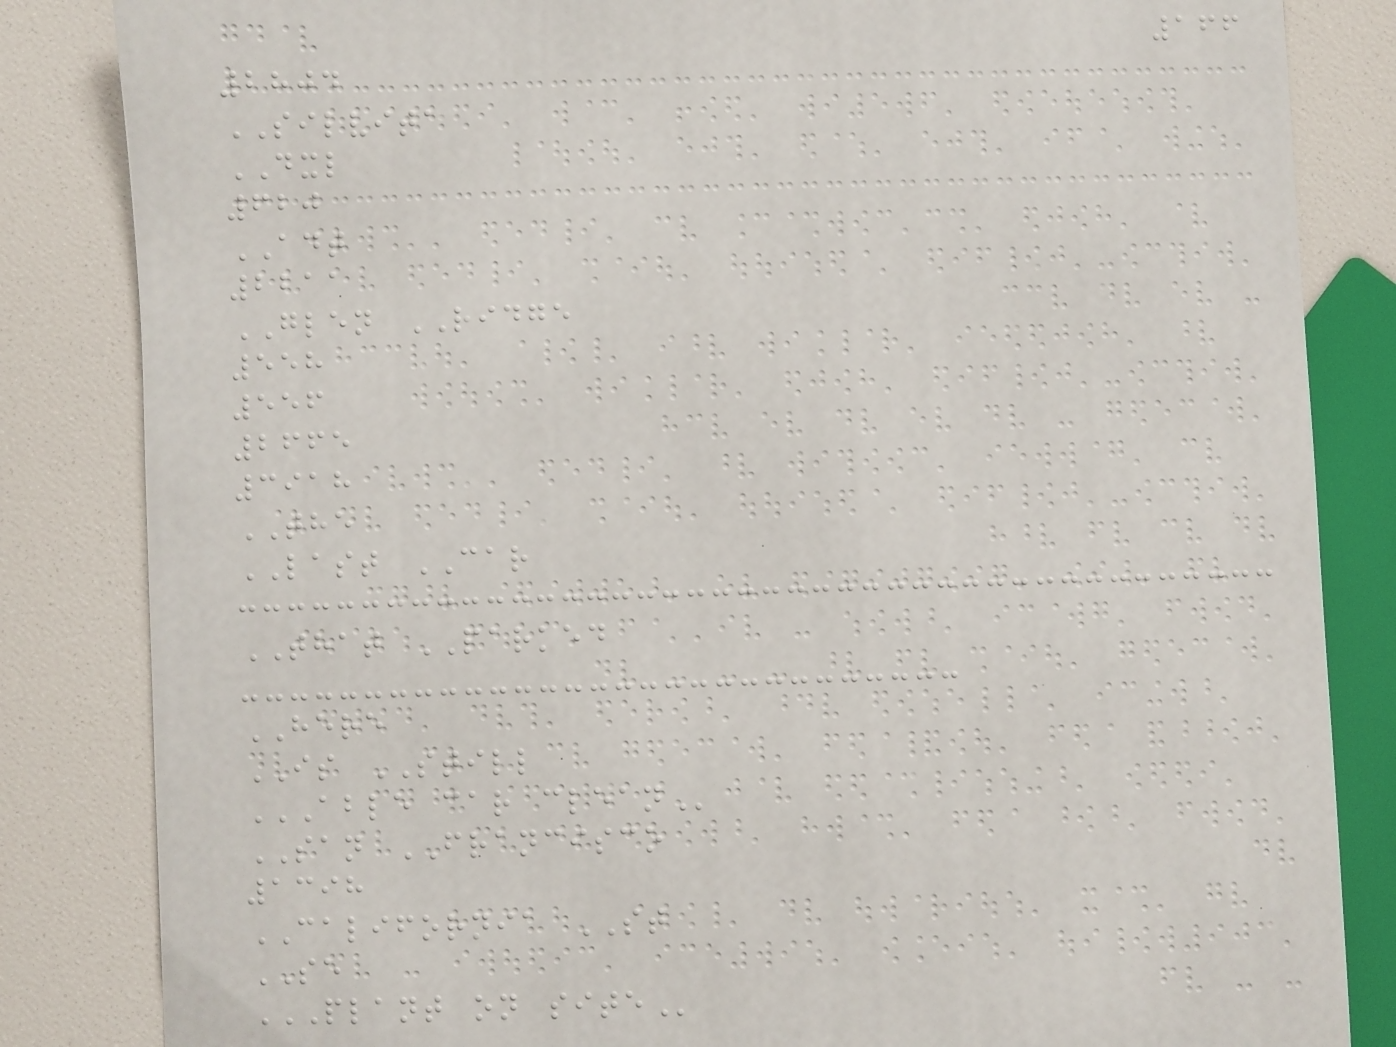166
2804
SILVITA
DXL
620
ADT
2211
GLEN RIDGE
558
556
2665
3918
THE
LAST CAR
THAT PARKED
HERE
IS STILL
ABLE CAR CLEAN
SAN FRANCISCO
1398
CALIFORNIA ST
SE
PLANT ON SITE
